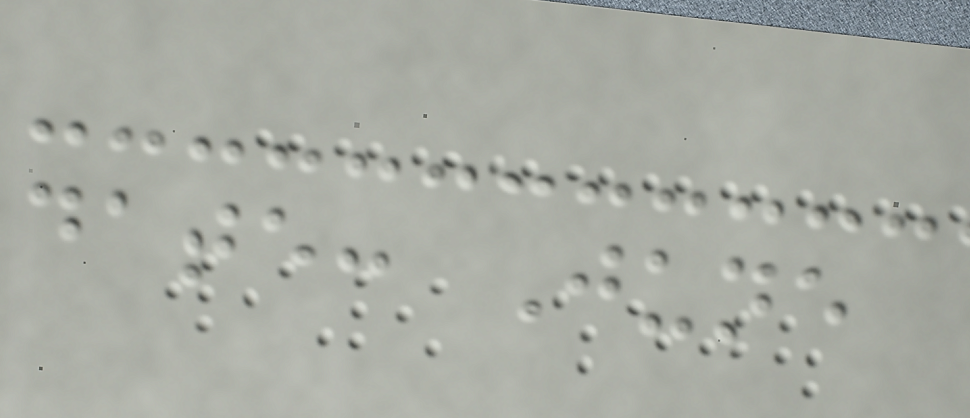date: June
